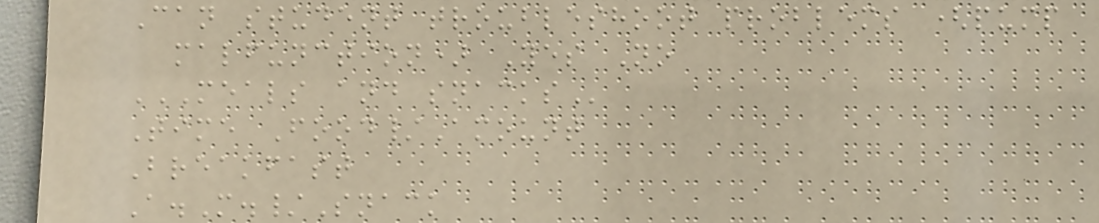Can student troubleshoot problems (pump
malfunction) Yes No
MEALS AND SNACKS
Time Food/Amount
Breakfast
A.M./Snack
